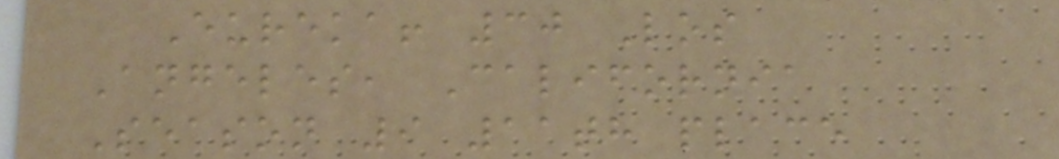Eureka! 30 Los
Angeles, California
Season 9 11th place
